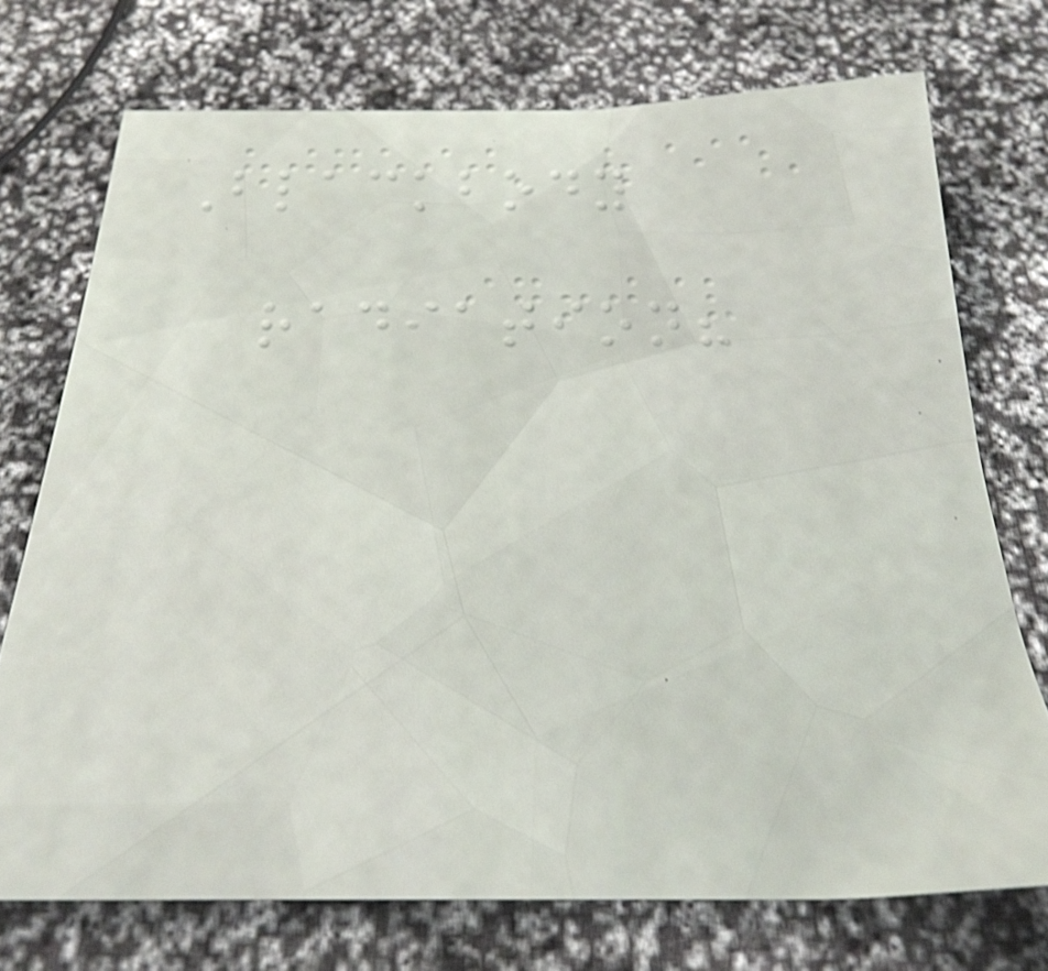Blackbody
radiation?
